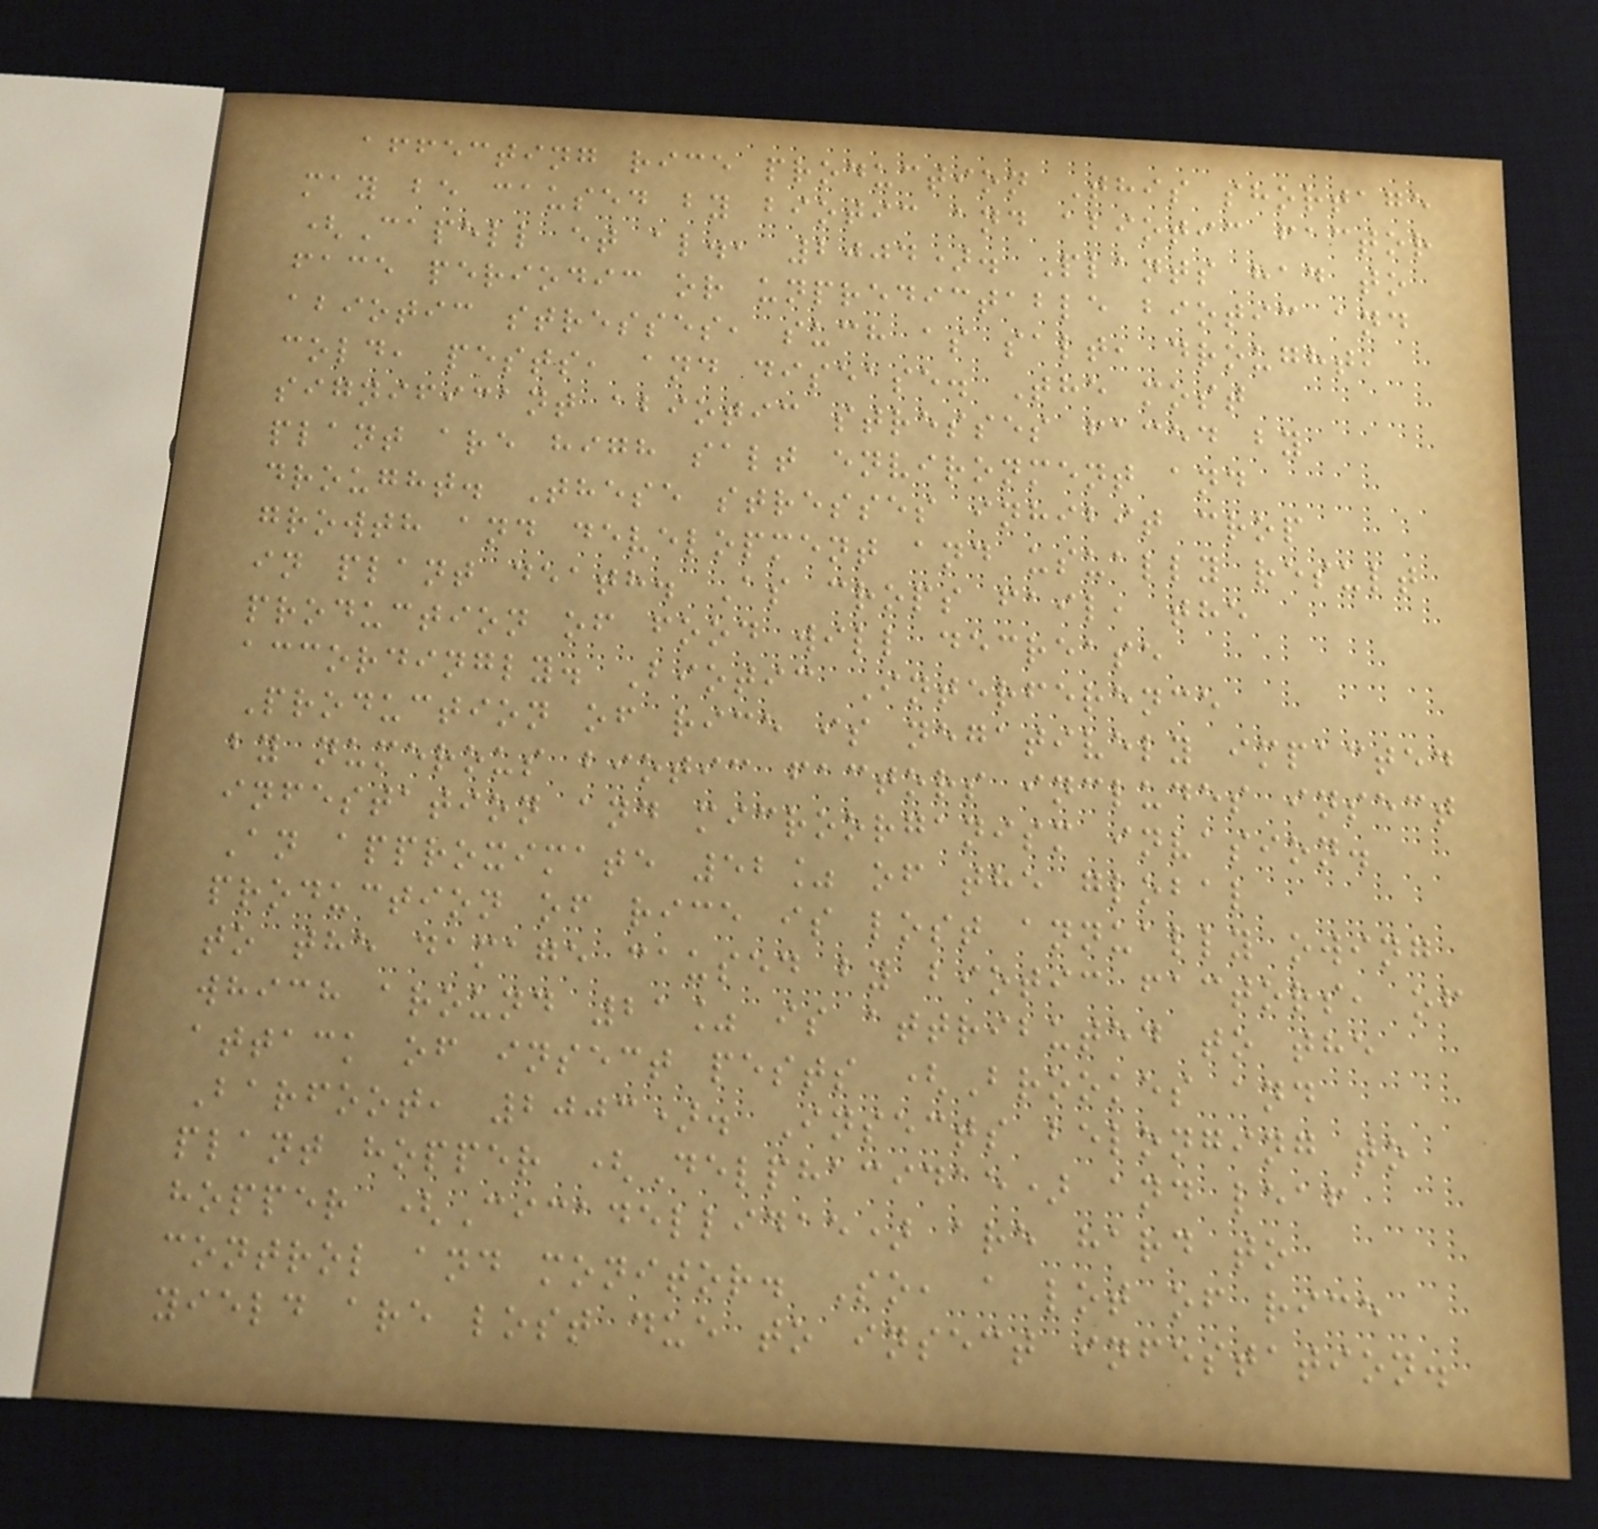affecting rice production This shortage
may be caused by biotic and abiotic factor
(Capell et al., 2004). Plants had to
face periodic or unpredictable biotic and
abiotic stresses, such as salt, drought,
cold, pests, and disease. The most
significant abiotic stresses faced by
plant are high salt environment and
drought. These stresses inhibit crop
growth and development and usually result
in plant death. As crops fail, the
production of food will decrease
accordingly. Biotic Interference
Production of rice is negatively impacted
by numerous biotic factors includes insect
infestation and microorganism invasion.
An approximate 52% of the global
production of rice is lost annually owing
to the damage caused by biotic factors, of
which around 21% is attributed to the
attack of insect pests (Brookes and
Barfoot, 2003). Insects belonging to
plant hopper (Delphacidae) and leaf
hopper (Cicadellidae) are hard to
control and monitor. So, a lot of rice
yield are lost due to insect infestation.
